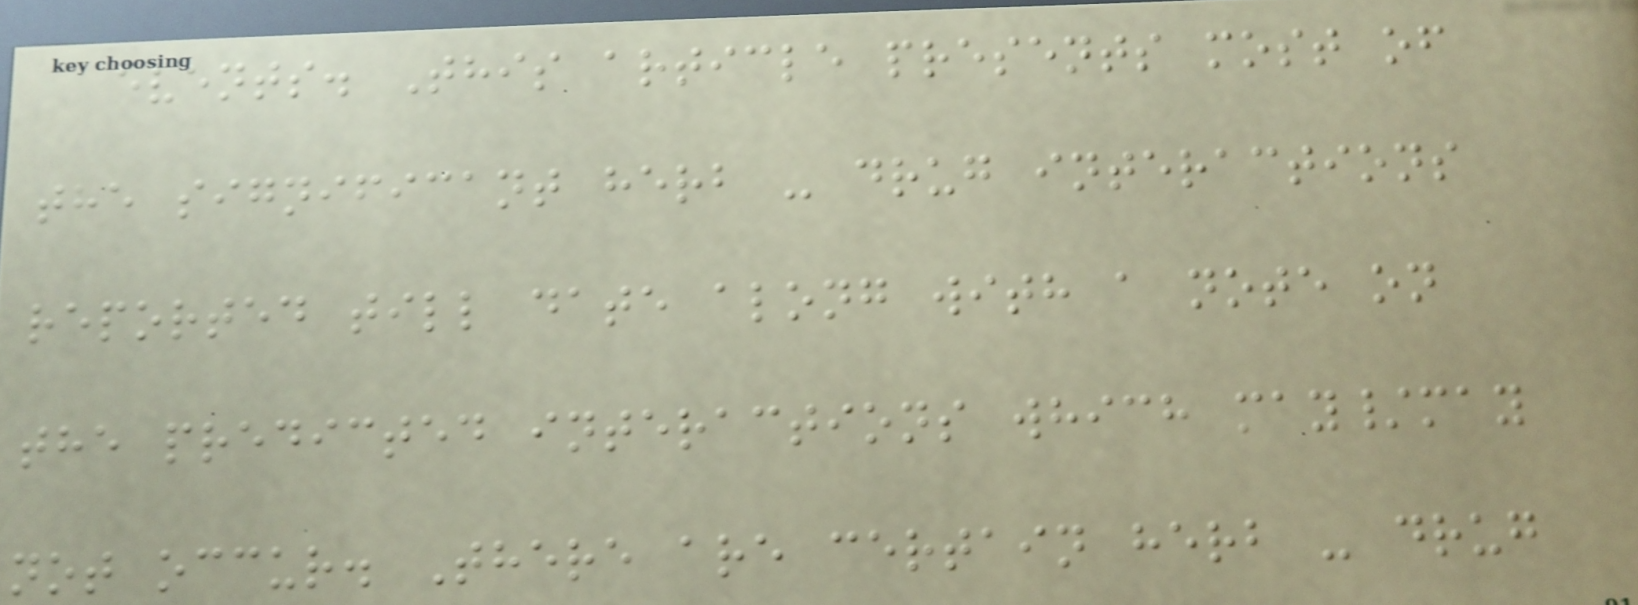events. This article presents most of
the significant herb - drug interactions
reported till date along with a note on
the predicted interactions which may/may
not occur. There are certain herb - drug
